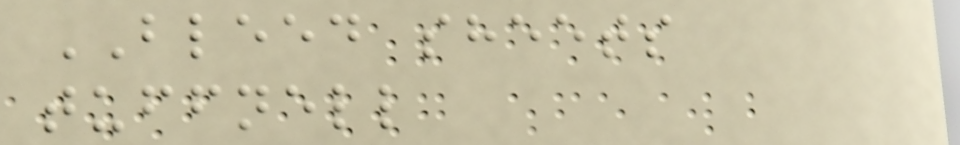BLEED sheets
tuffnell
